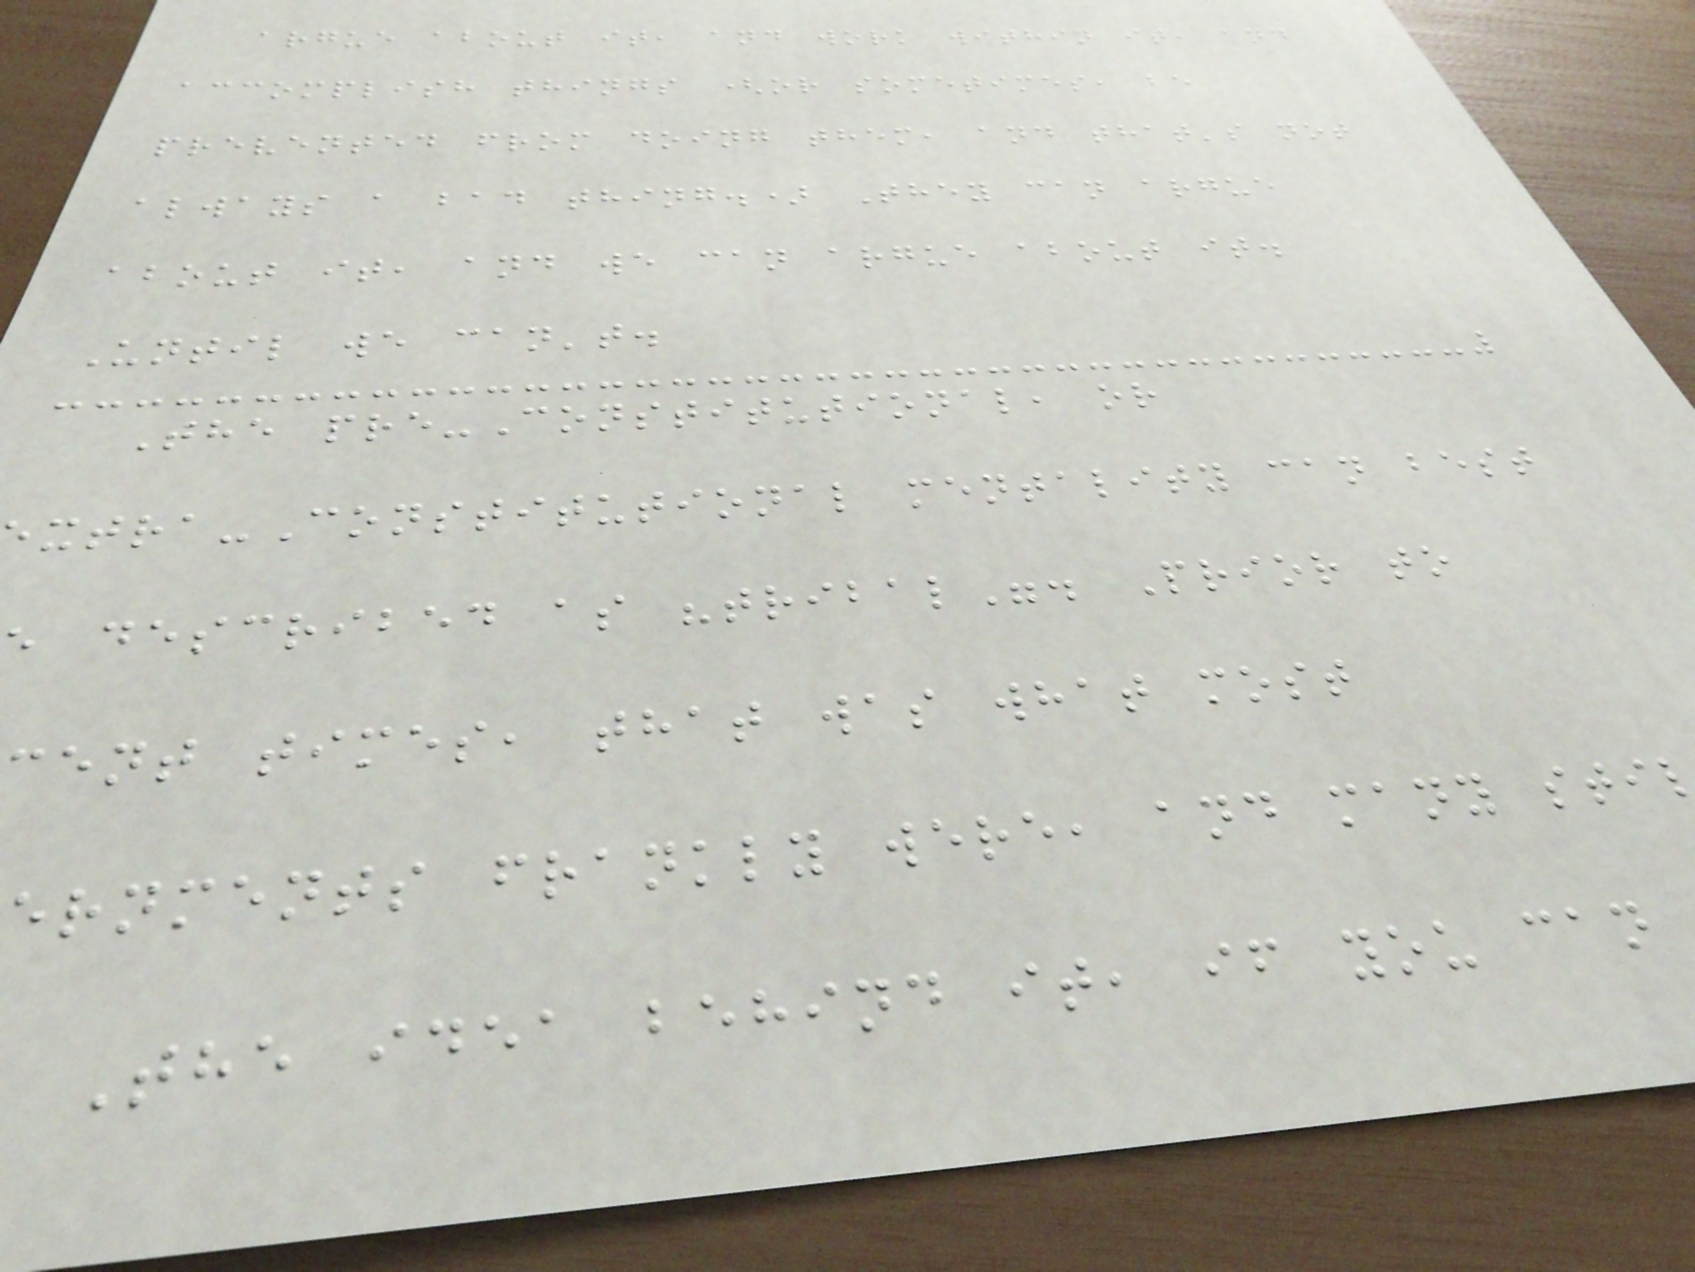argue about it, and work within it, and
accomplish things (or sometimes, be
prevented from doing them, and that's not
always a bad thing.) They can argue
about it, and we can argue about it.
Until we can't.
The pre-Constitutional, or
xtra-Constitutional mentality can best
described as "tribal". Prior to
ent times, that was what most
ernments frankly were, and many sti
The idea behind it, if you can
